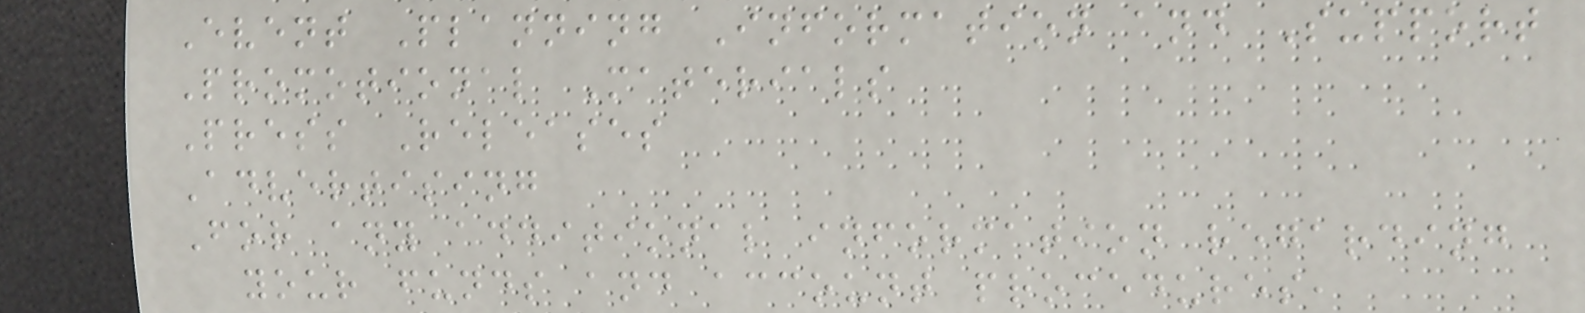Event Planning Information and Support
Promotional Materials
Press Releases
Advertising
For any additional information regarding
your funds and account procedures,
